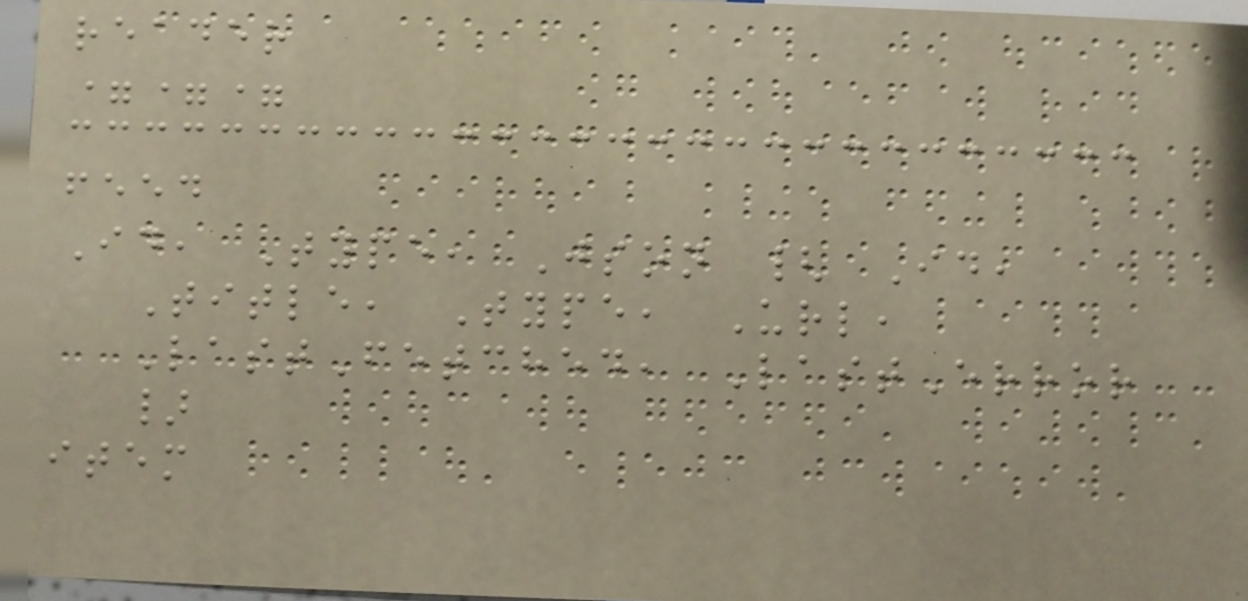reader
===
feed
Id, Type, Json { Id,
Title, Type, Url,
LastFetched, LastError
}
item
